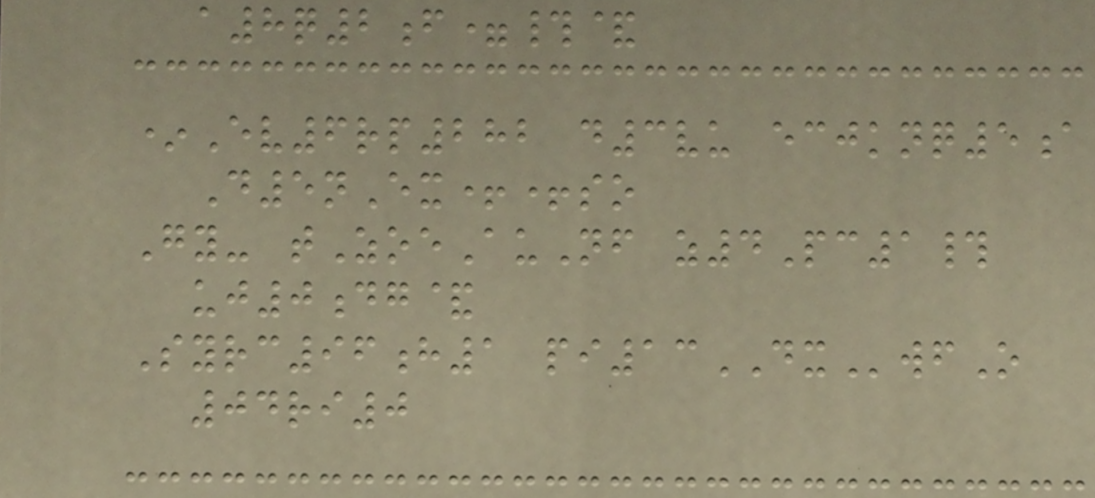a8q2f=#&
*Ev6rp282 d3vu ecjknq5a
D5nEx++so
Gy- tZoeAuNf z4Pc1#
uj0dg&
Syrc96h1 pi13DXwfO
04ri0
